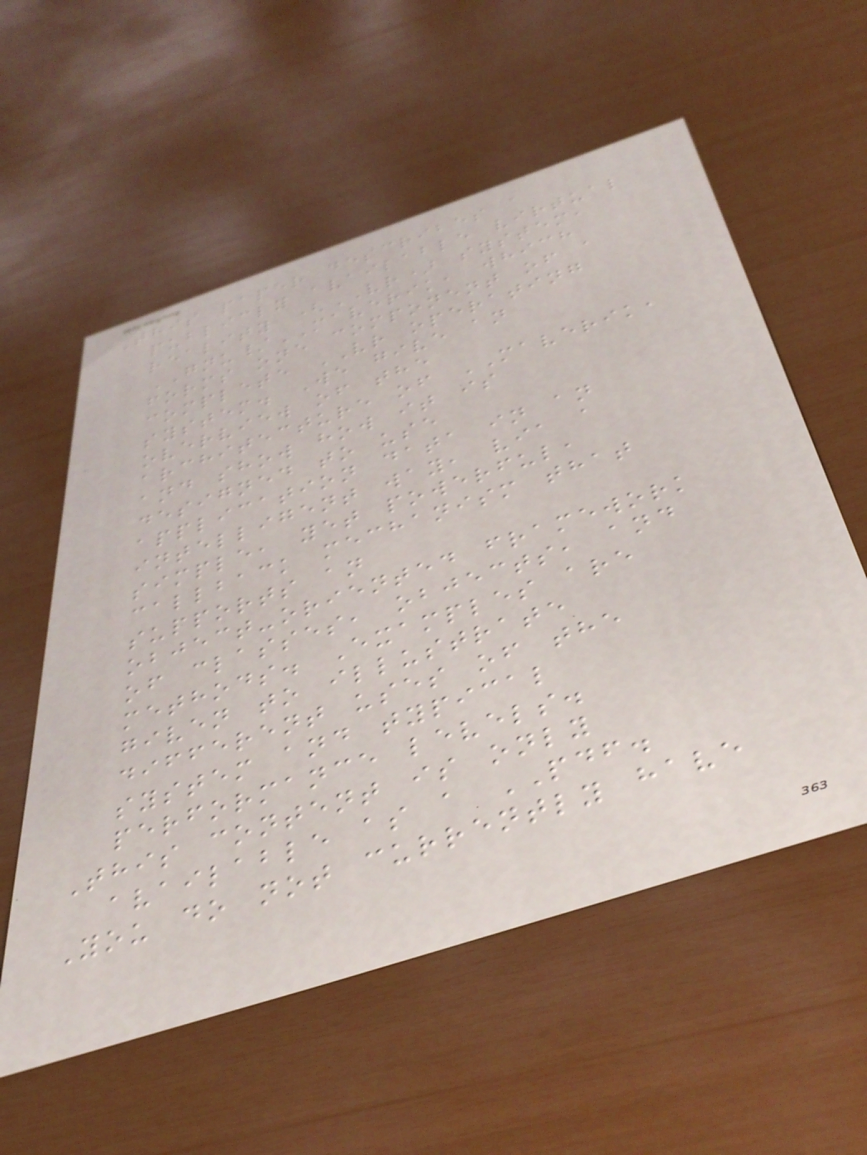This paper describes a
publicly available virtual
reality (VR) system,
GNU/MAVERIK, which
forms one component of a
complete VR operating
system. We give an
overview of the
architecture of MAVERIK,
and show how it is
designed to use
application data in an
intelligent way, via a
simple, yet powerful,
callback mechanism that
supports an
object-oriented framework
of classes, objects, and
methods. Examples are
given to illustrate
different uses of the
system and typical
performance levels.
This content is only
available as a PDF.
You do not currently have
